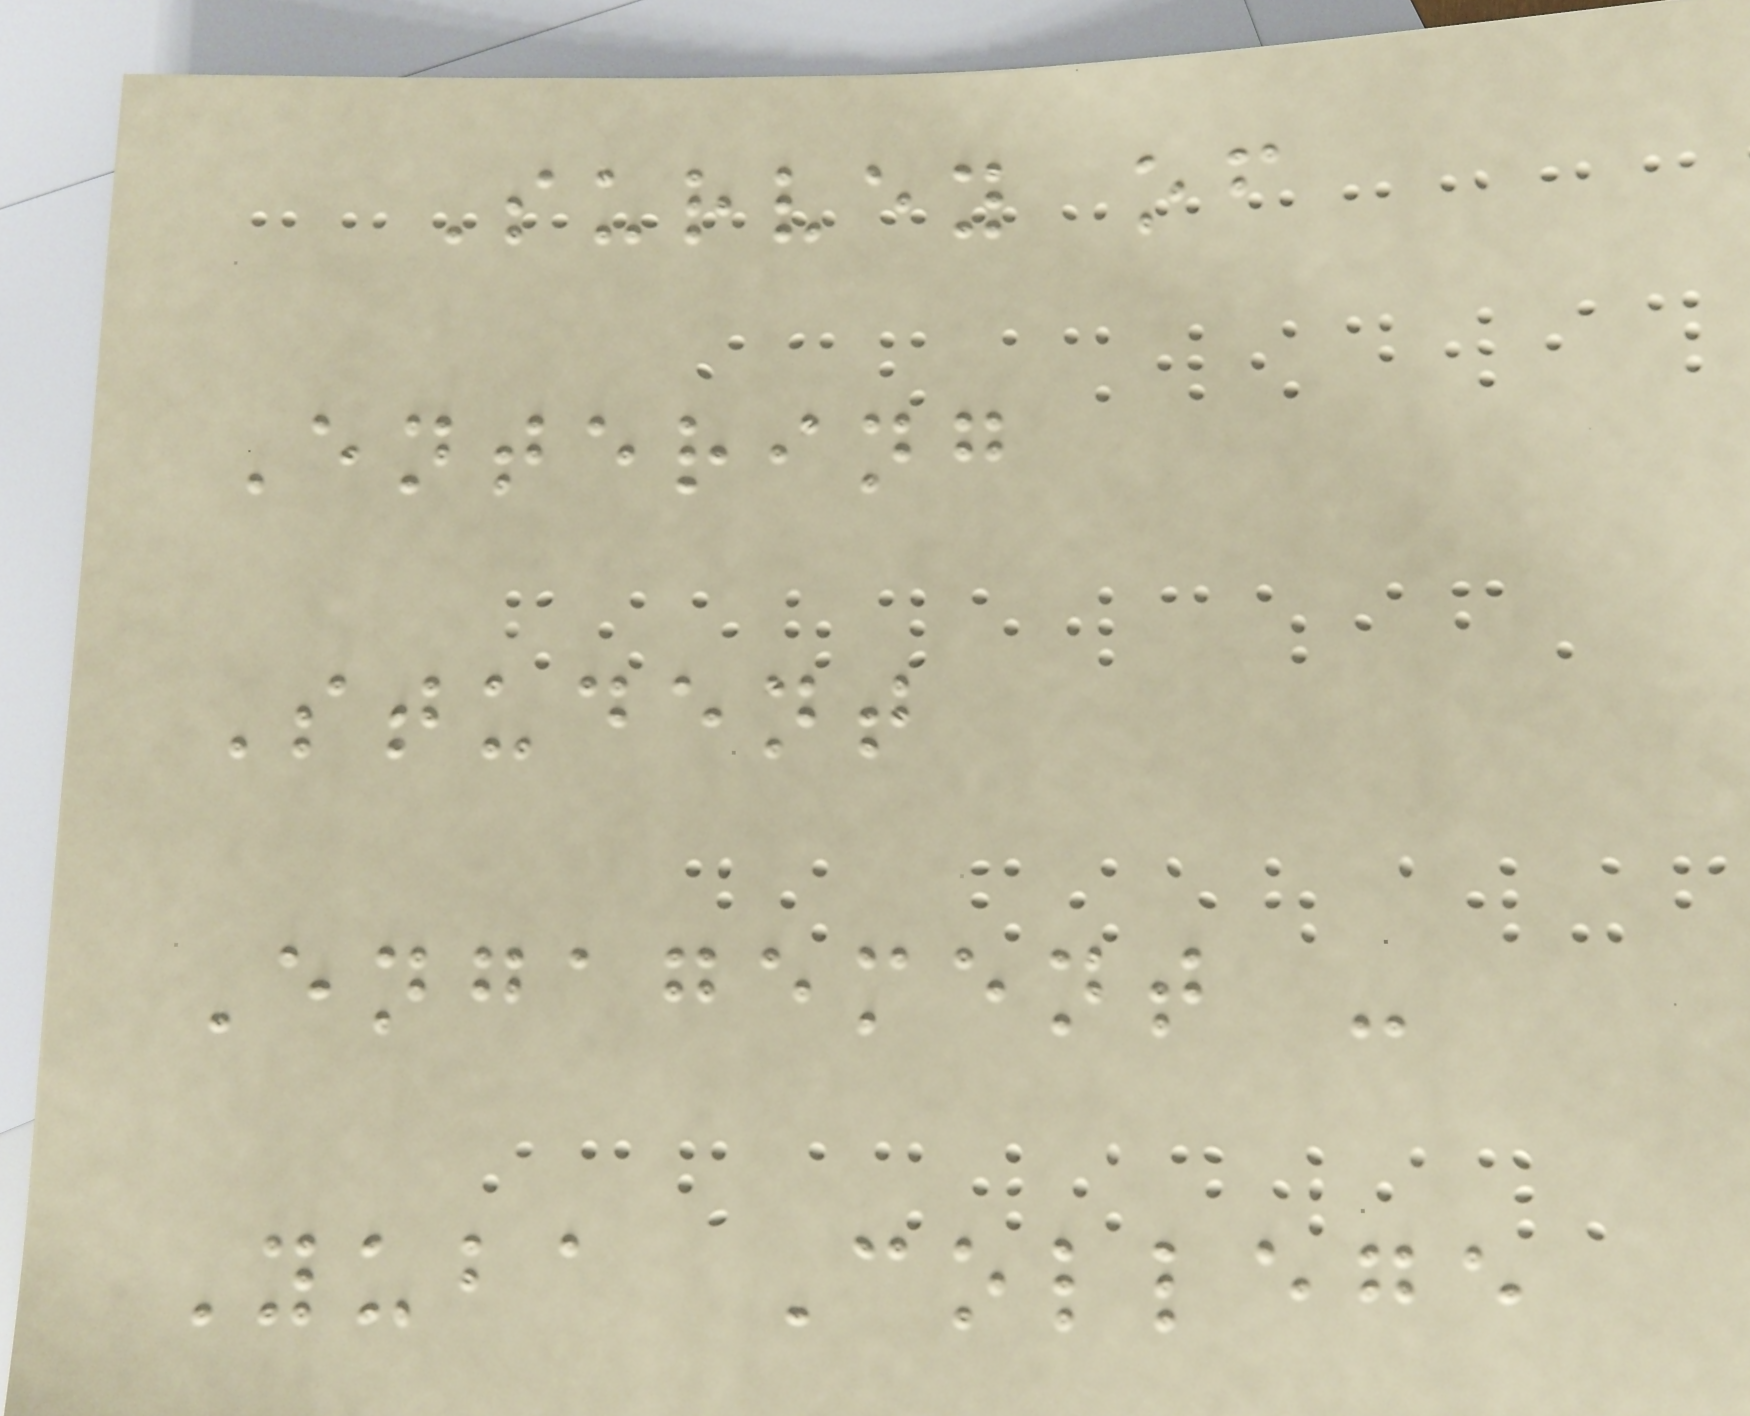Survey of
Entering
Student
Engagement -
Yuba College
